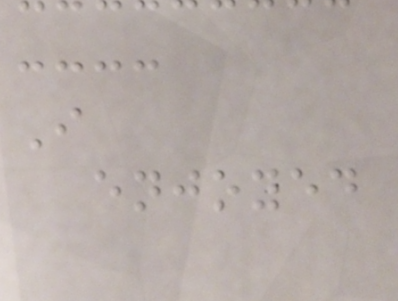I
enjoyed
